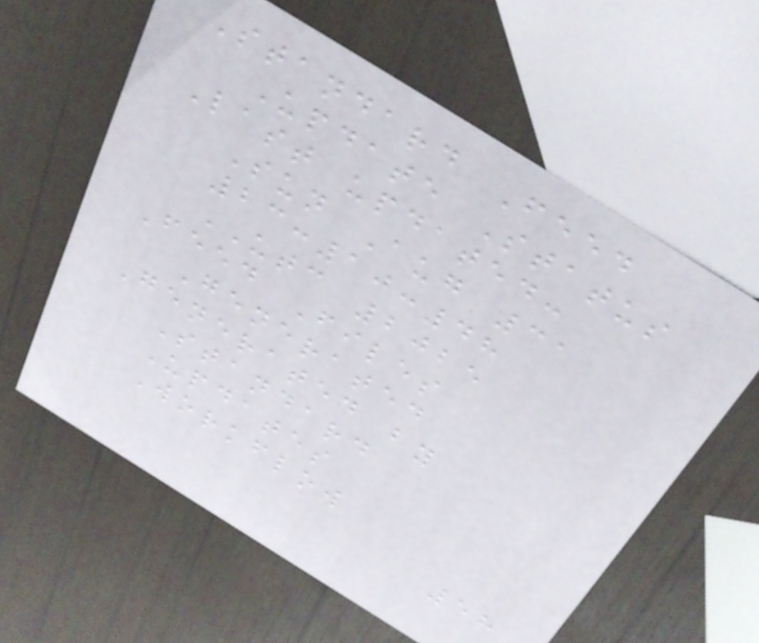Standard Feed
Update Status
Last updated:
Sun Aug 31
23:10:48
UTC 2025
Feed Files
Generated
Generated by
Standard
Updates
Workflow
58
